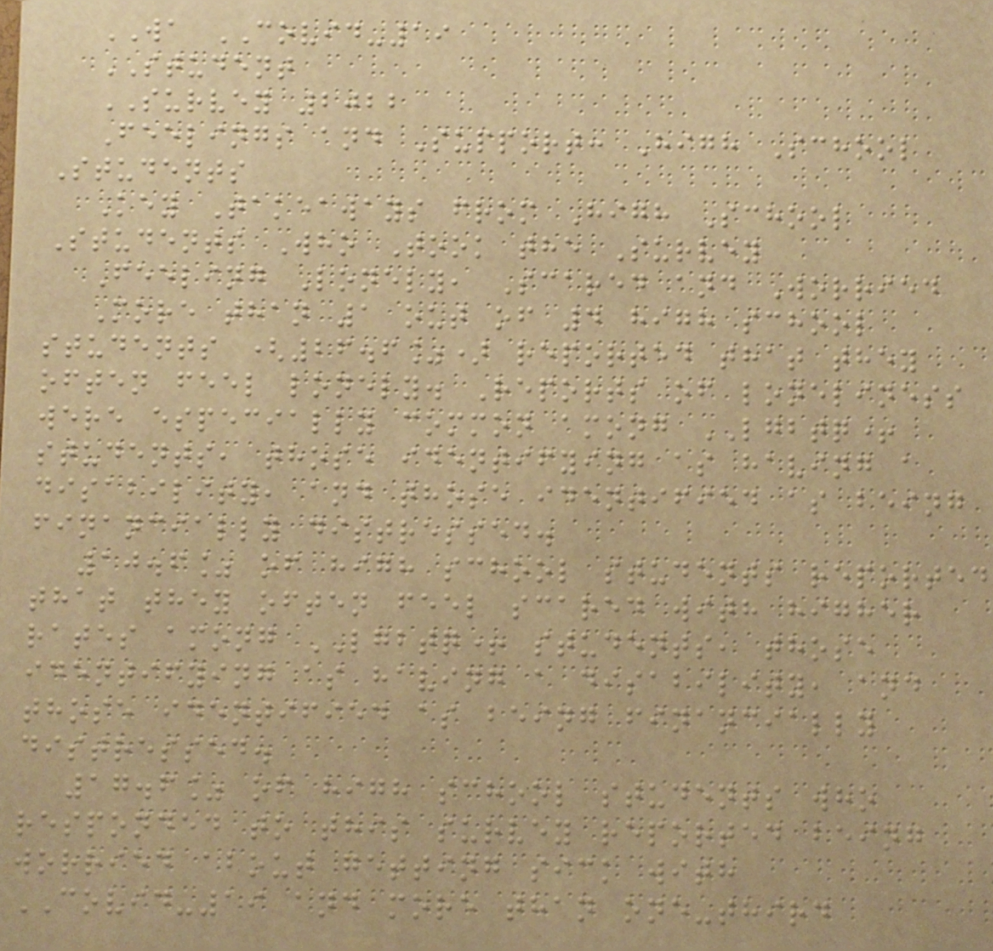WA COVID-19
STUDENT
SURVEY 2022
Feelings and Support: High School
Students
Key Takeaways from High School
Students Who Took the Survey
Feeling Lonely, Scared and Worried
More than 1 out of 4 high school
students (26.6%) reported that they
often feel lonely. Reports of loneliness
were especially common among LGBTQ+
students, those identifying as having a
disability, and those identified as being
financially distressed.
10.6% of high school students reported
that they often feel scared with higher
rates among LGBTQ+ students, those
identifying as having a disability, and
those identified as being financially
distressed.
17.6% of high school students who
responded to this survey reported being
worried about getting sick with
COVID-19 and more than one-third
